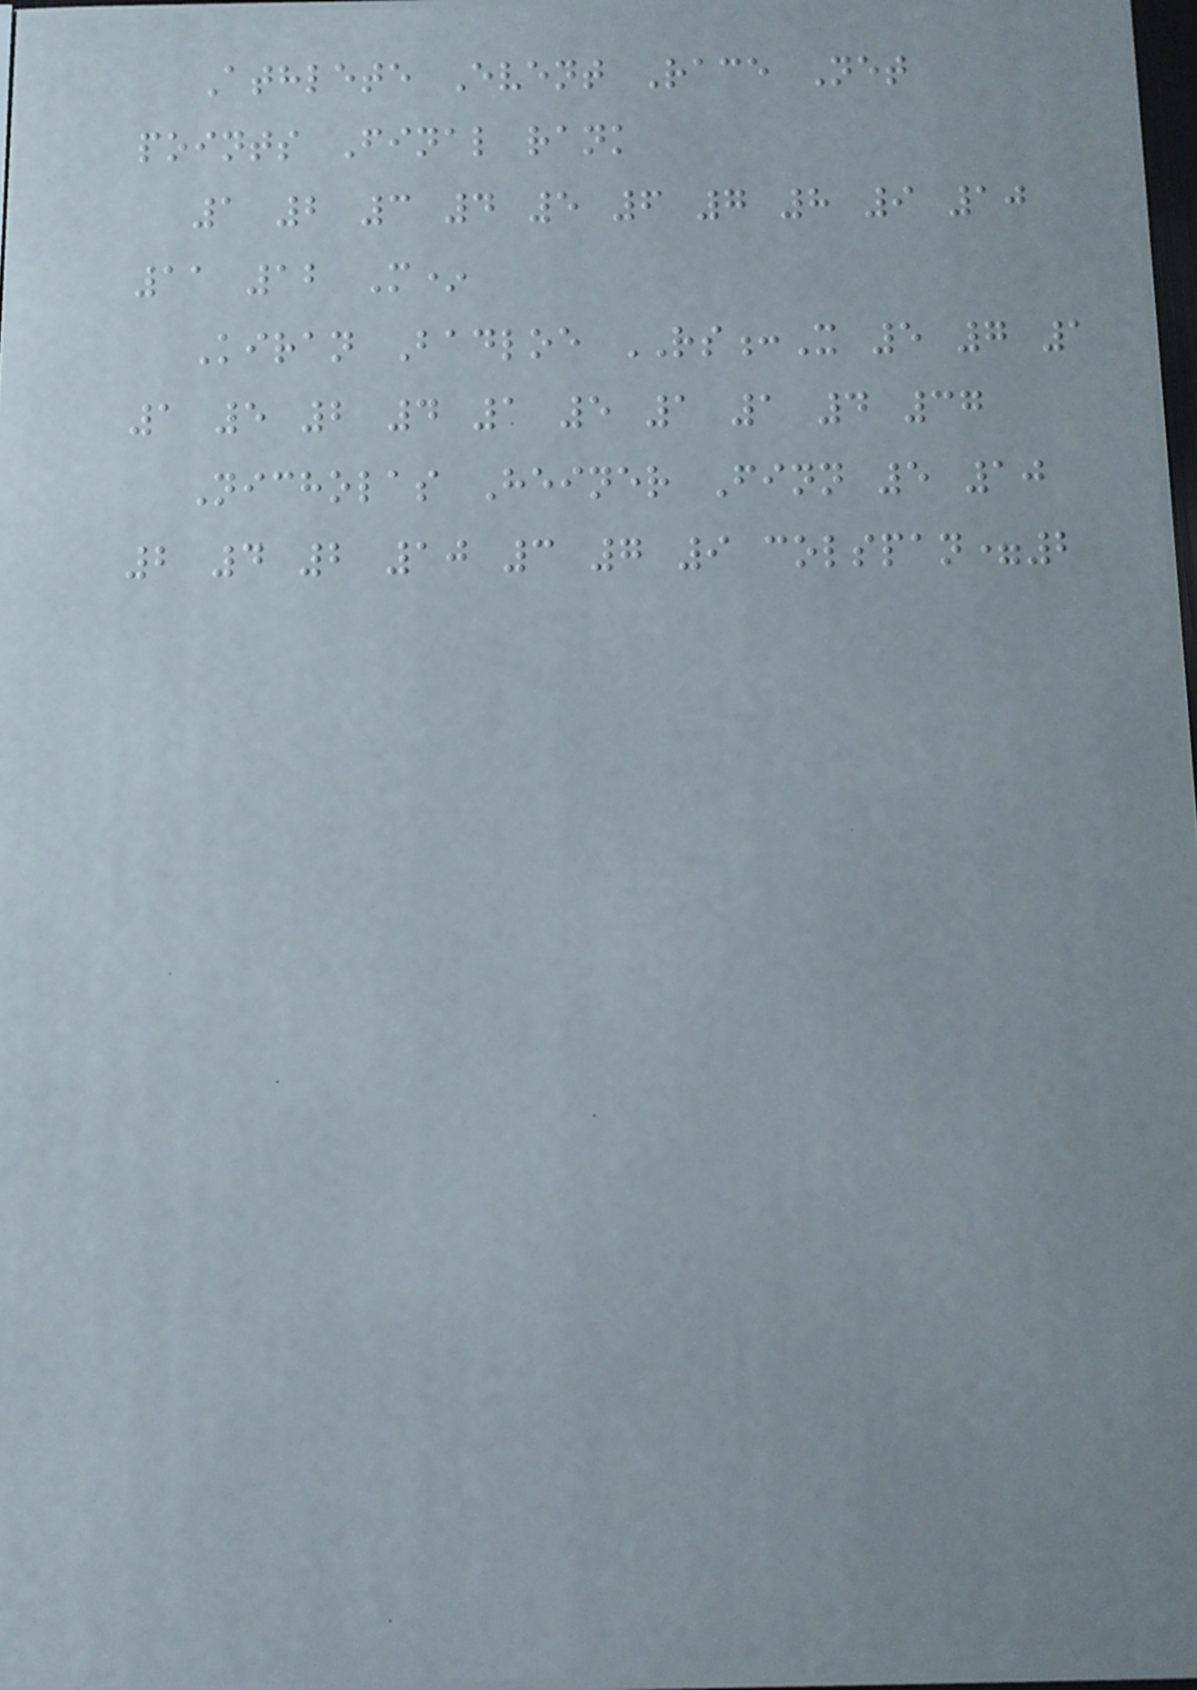Athlete Event Race Net
points Final rank
1 2 3 4 5 6 7 8 9 10
11 12 M*
Kiran Badloe RS:X 5 7 1
1 5 2 4 1 5 1 1 4 37
Nicholas Heiner Finn 5 10
2 4 2 10 3 7 9 colspan=2
